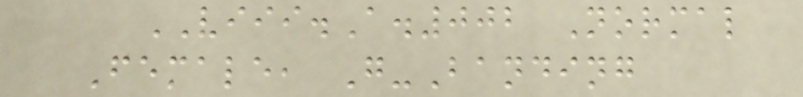VIII.A.002 Normal
Female, G-Banding
